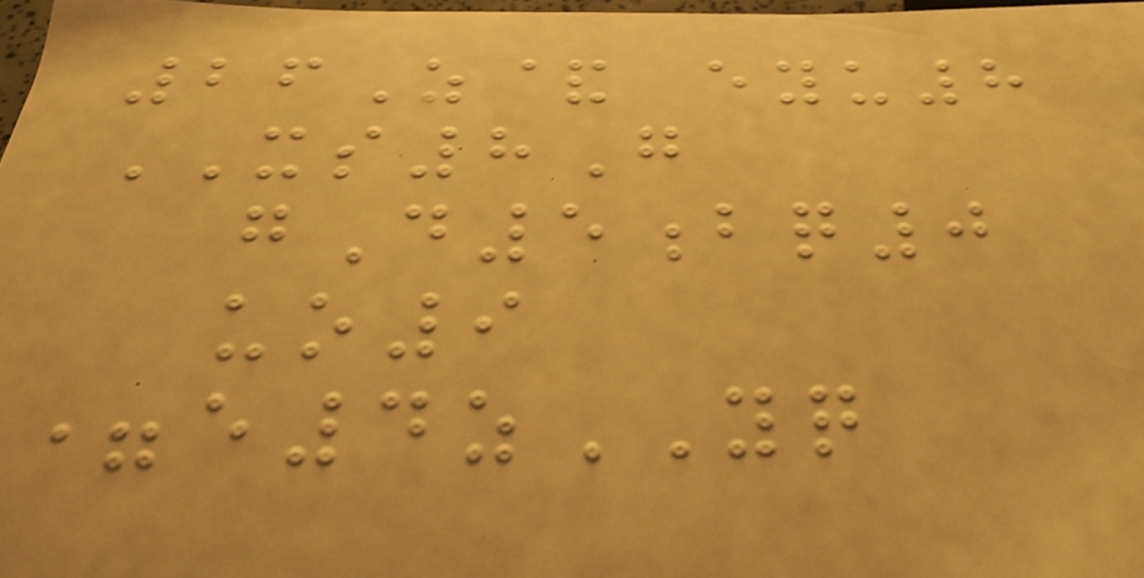26Z& eyu8
XS8G
gD5bq0
uo9
=e4zYQ
